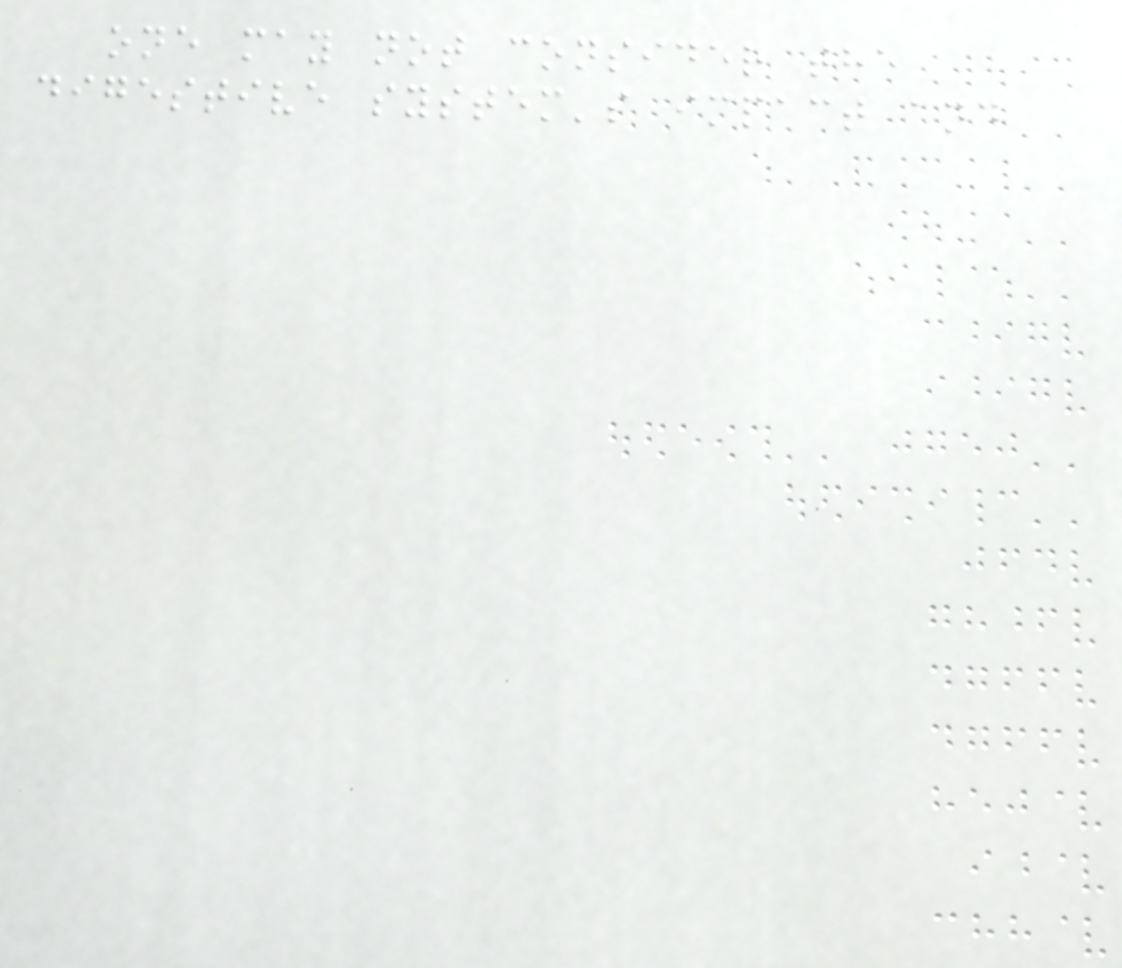one may not consider the
digestive system's impact and
